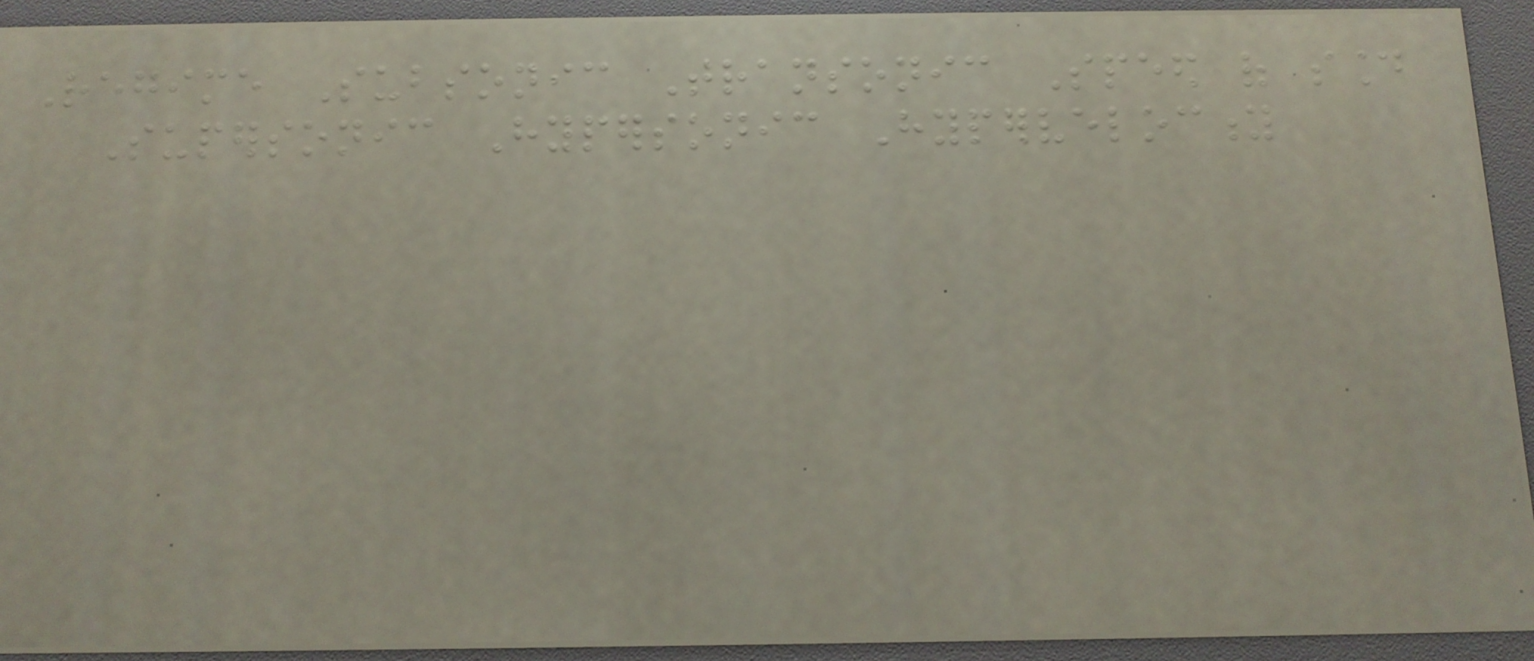Regime Subsonic Transonic Speed of sound
Supersonic Hypersonic Hypervelocity
